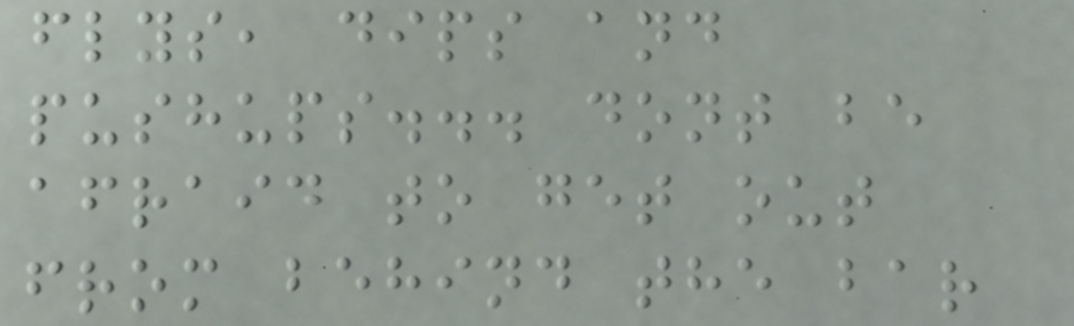flys, dips and
pushups... dont be
afraid to get out
from behind the bar
